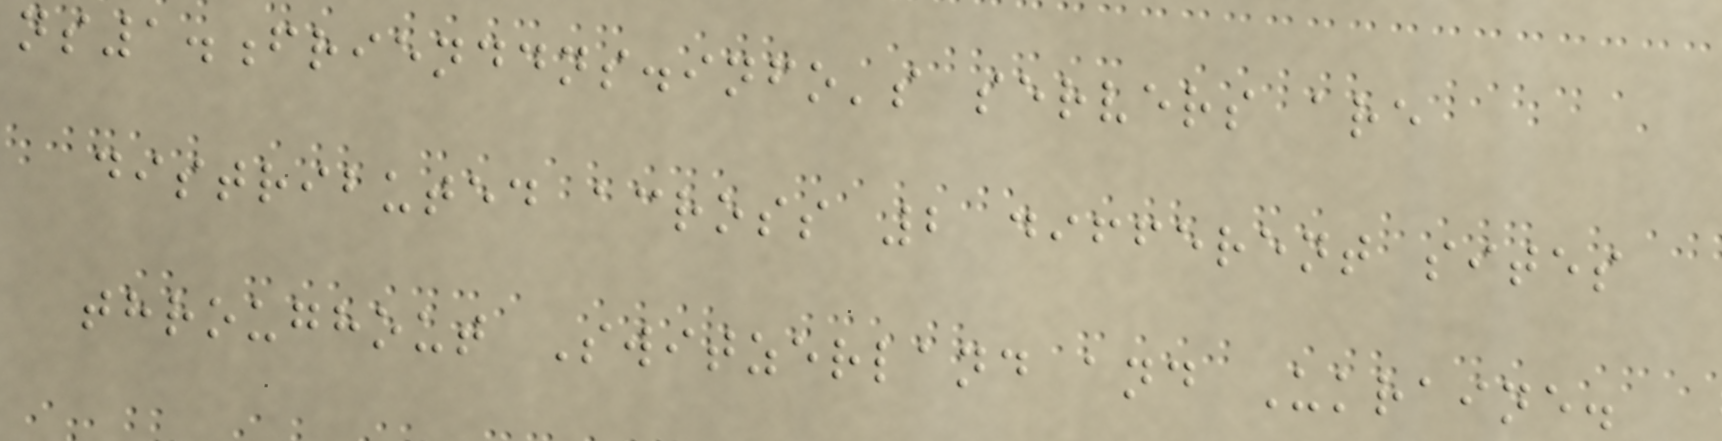ns1.frienddns.info's servers are
distributed across 2 different sites
throughout Switzerland and Ukraine.
